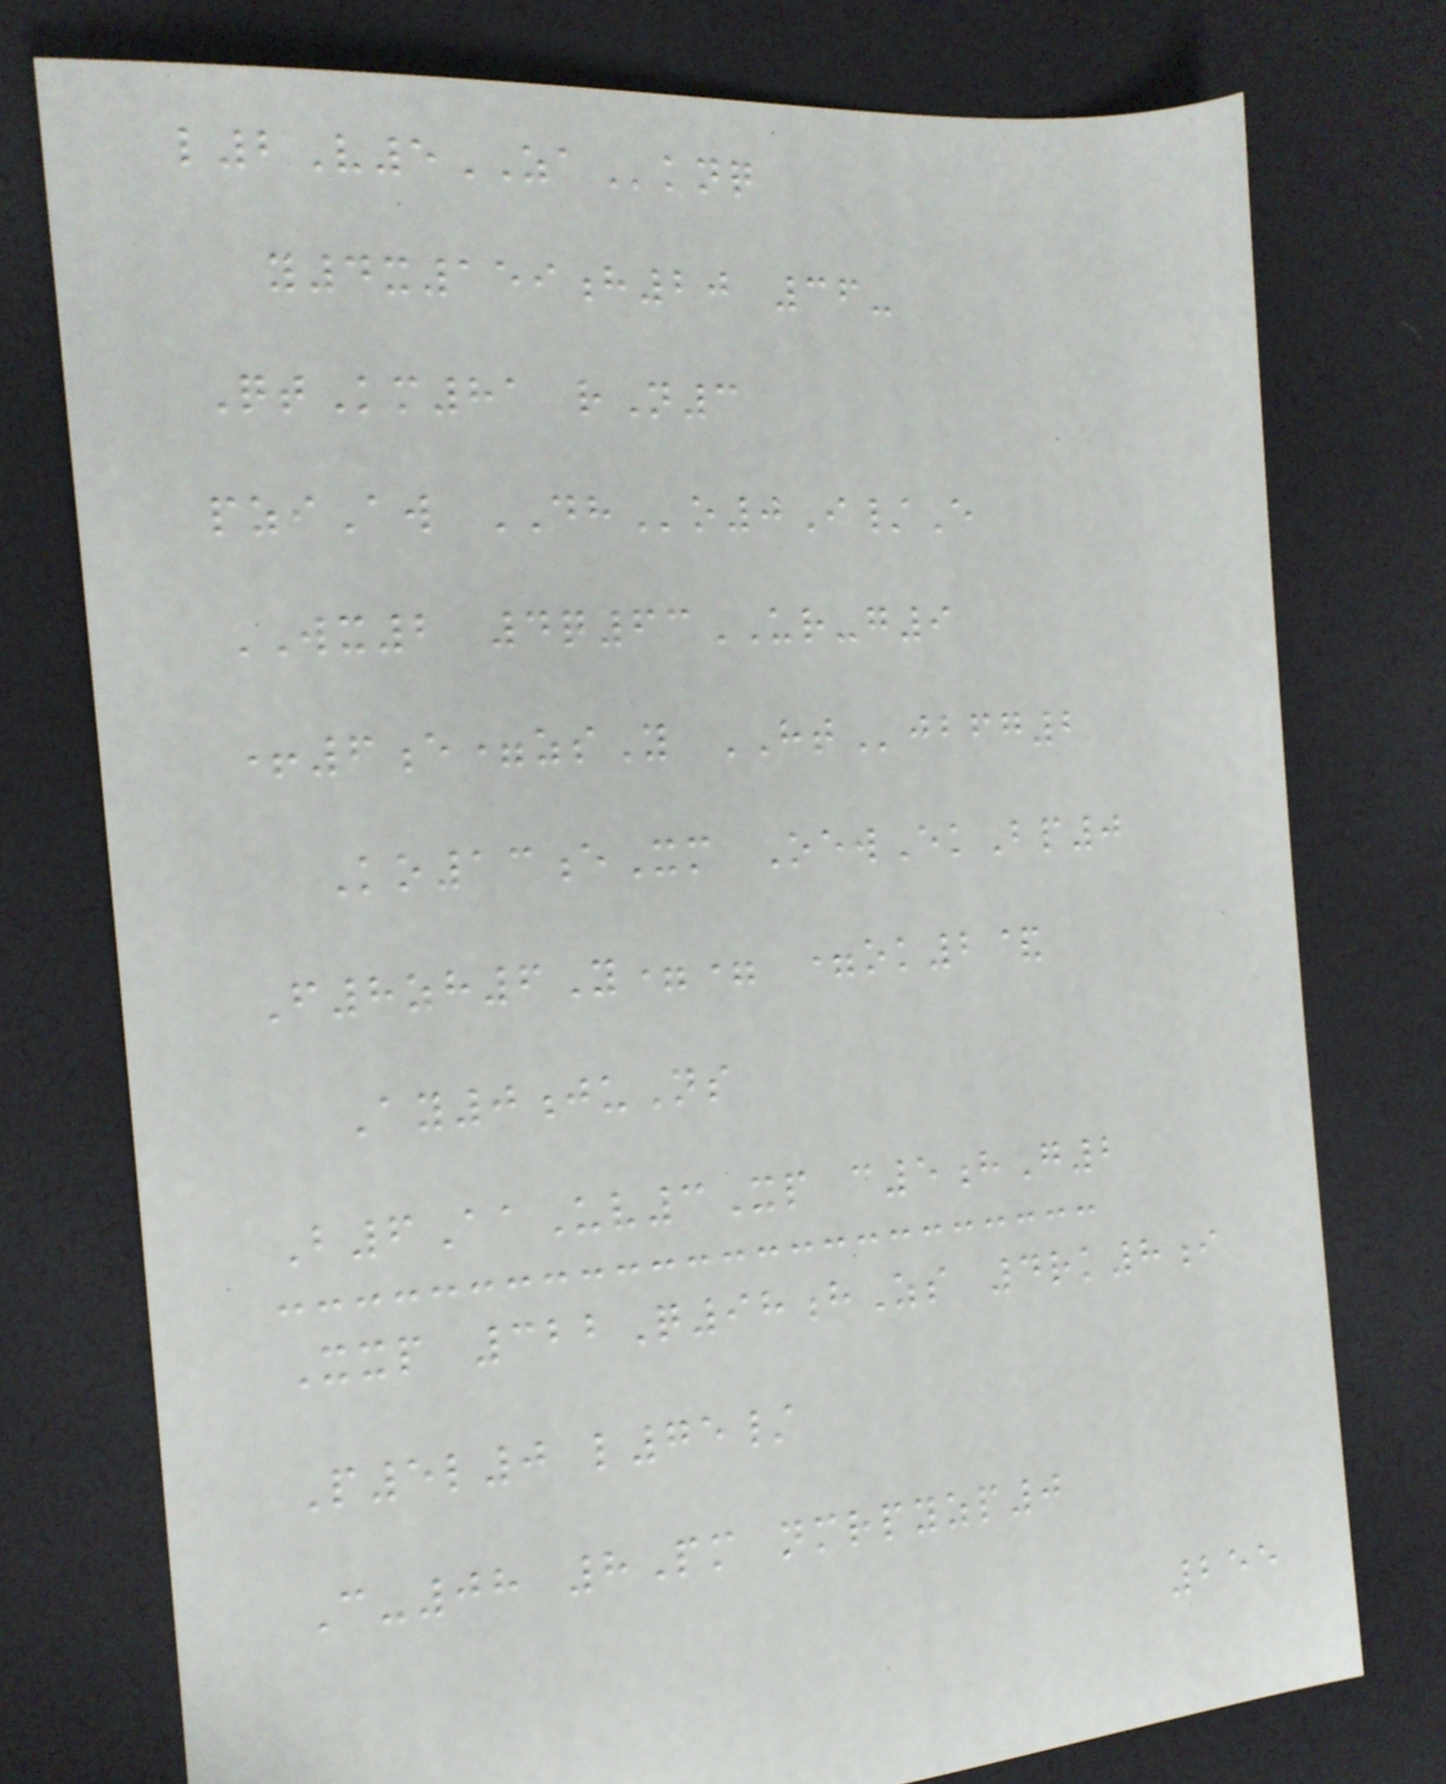l2V5ZAknq
y4x159h20 36-
QtKm81 rN3
pziAw DHo0I/E
WX2 4q63UR-g9
+6e=zsY HTjbfg2
Ko13eXm OewEkBp0
F8zh6Y== =ok2&
Ay0juNs
B6AaUv3Xp c5hG2
Xxp 322Q98hZs 4rk8i
P5l0 l75/
C-08 8Pm nmrpyzp0
255
